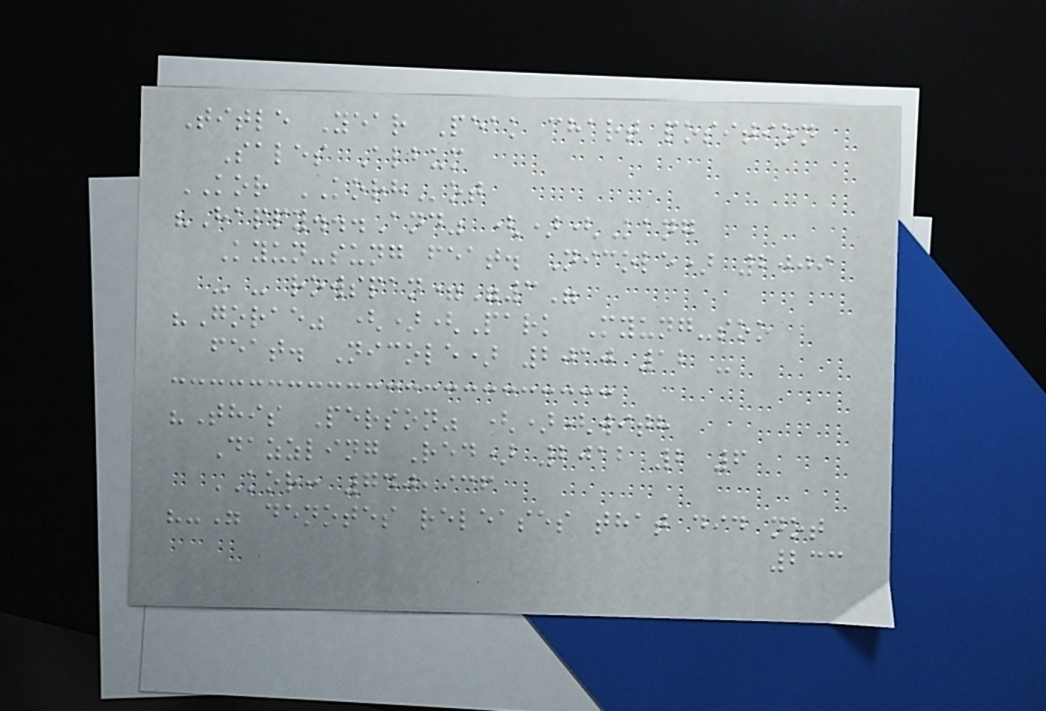Title Year Peak chart position
Sales Album
KOR KORHot
"Happy...And" ()(Kang
Kyun-sung feat. Nicole) 2009
- - rowspan="3"
"Gorae" ()(Park Myung-soo
feat. Nicole) 2010 12 -
"This Person" ()(with
Dazzling Red) 2012 2 6
KOR: 740,936
"-" denotes releases that did not
233
